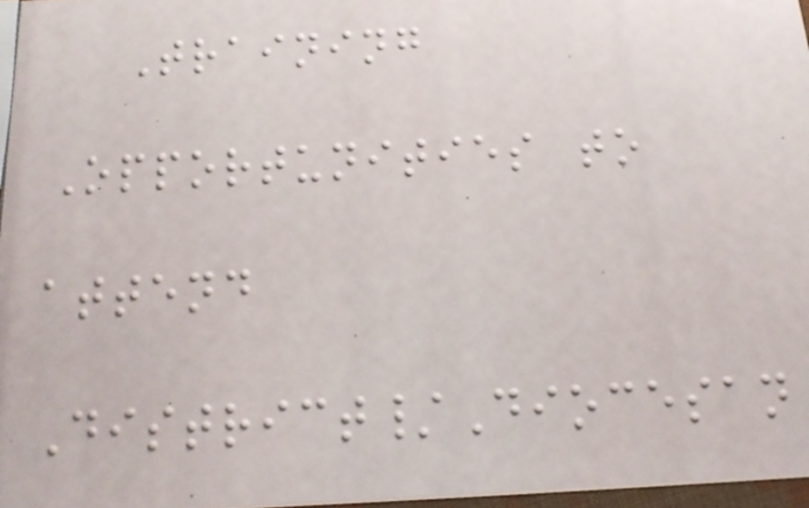Training
Opportunities to
attend
District/Diocesan
